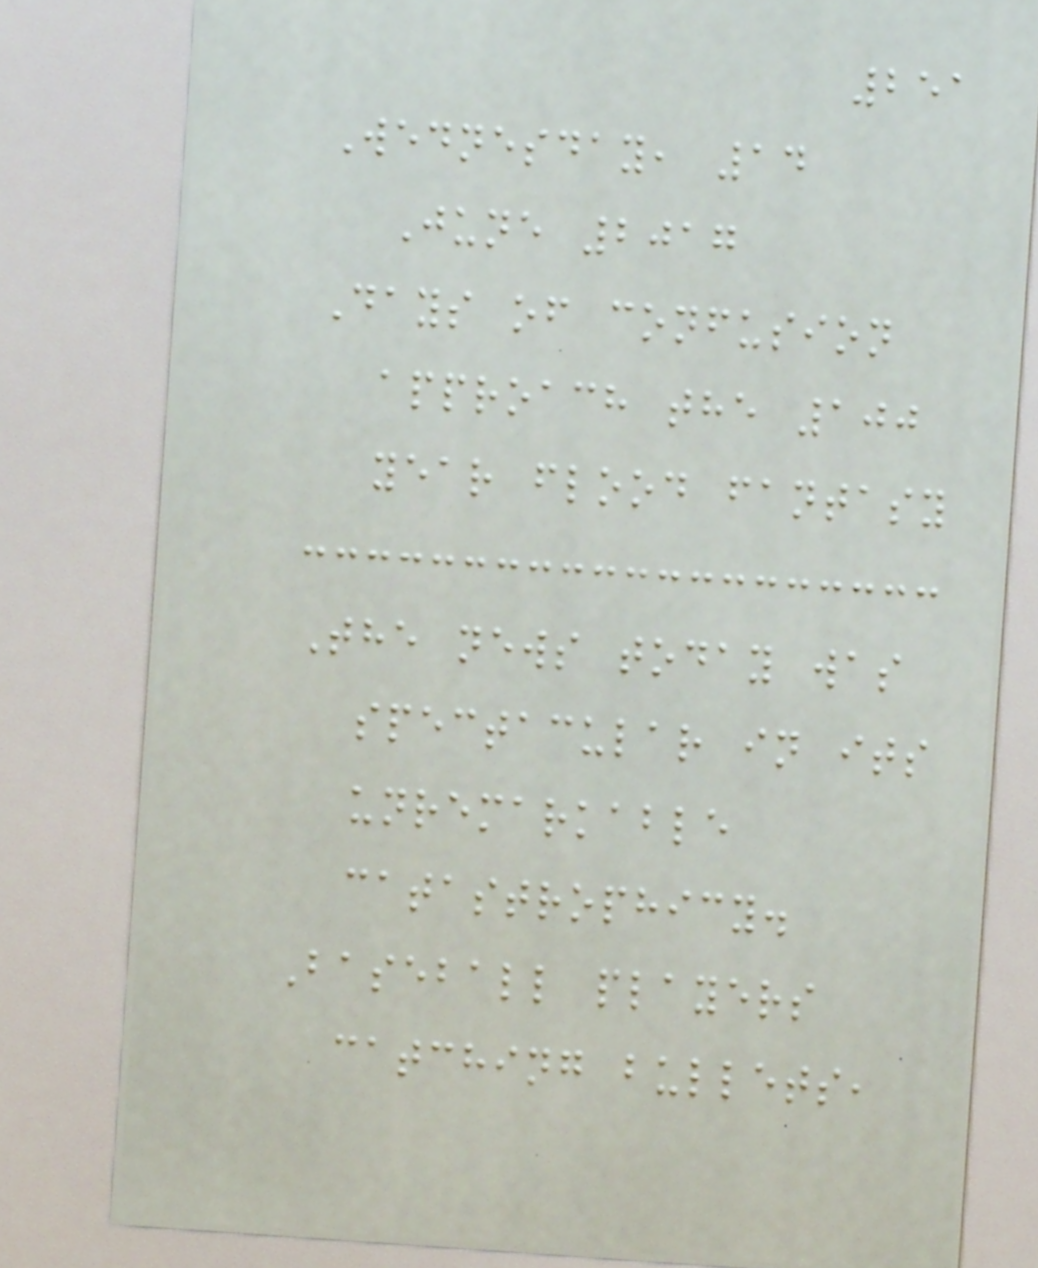251
Wednesday, 14
June 2017
Days of confusion
approach the 100
year flood fantasy
The news today was
spectacular in its
unremarkable
catastrophicy.
Baseball players
catching bullets,
